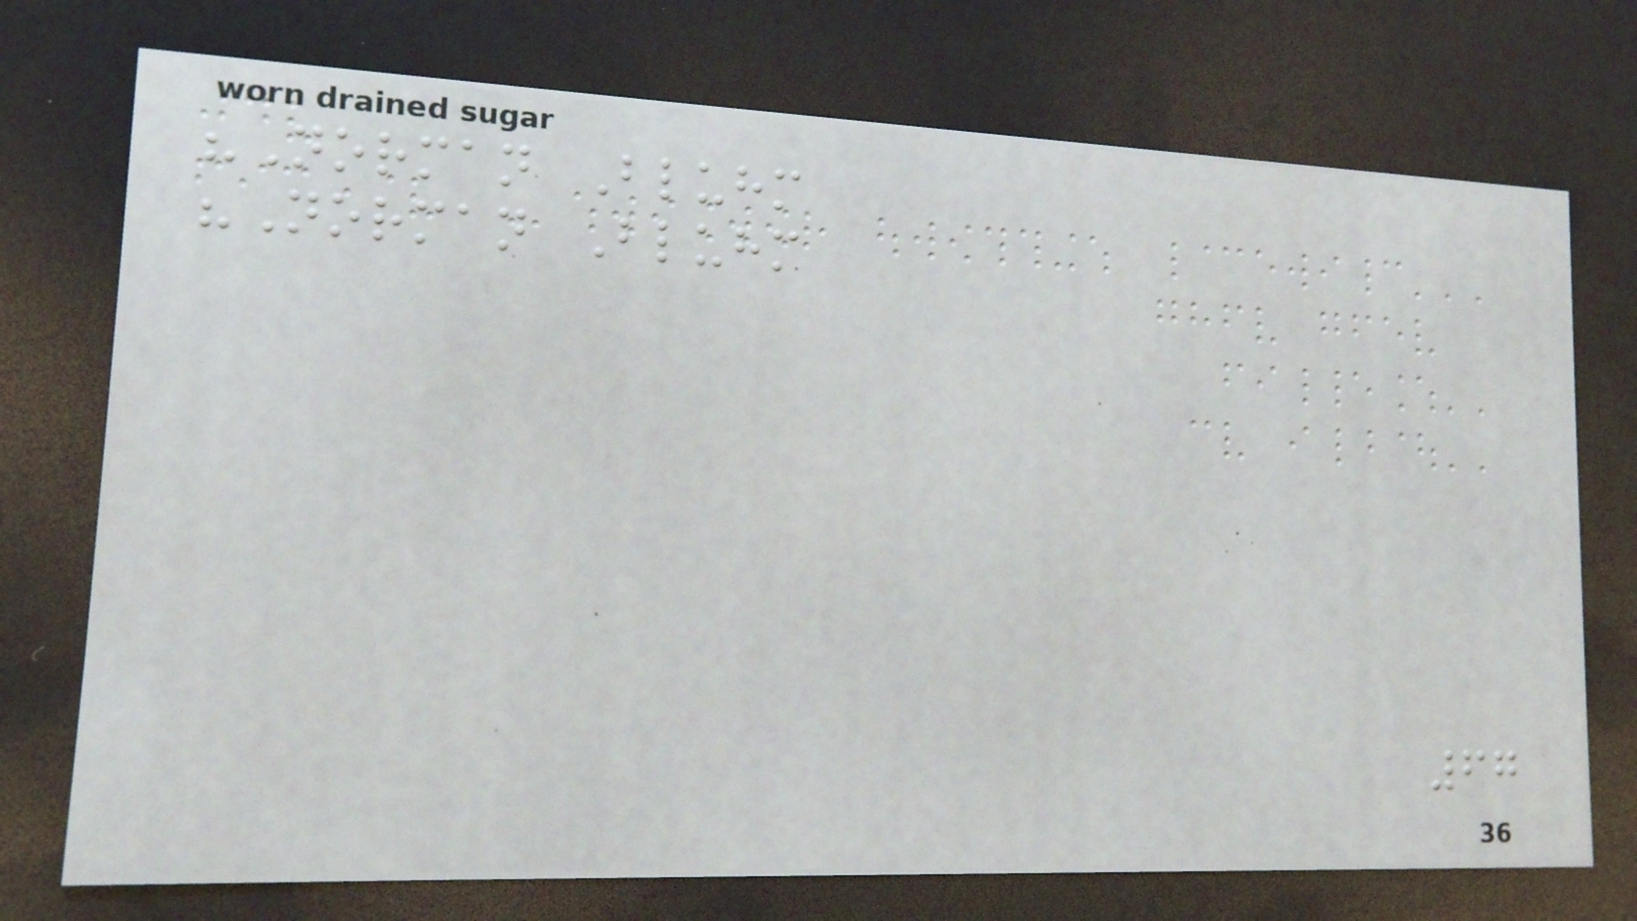"Norman Bluhm
"Norman Bluhm
67
